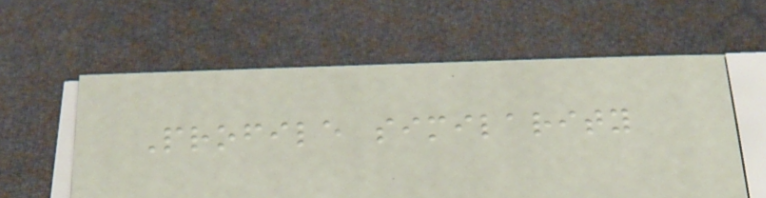Profile similarity
